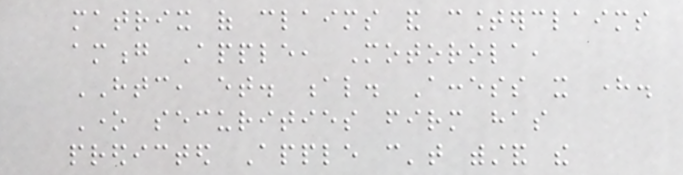matrix of claims and counterclaims
among Apple, Motorola,
HTC, et. al. Access it here.
One securities firm has
predicted Apple can't withstand the
